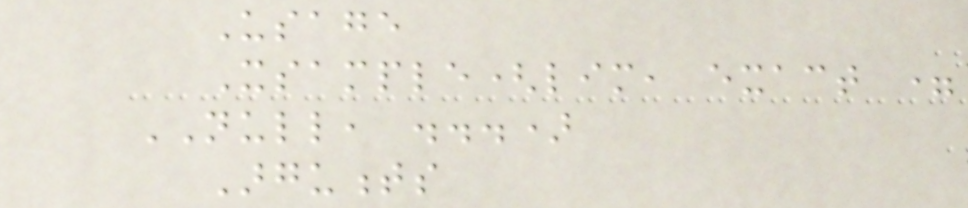Usage
Xsample(lim, exact =
NULL, ...)
Arguments
